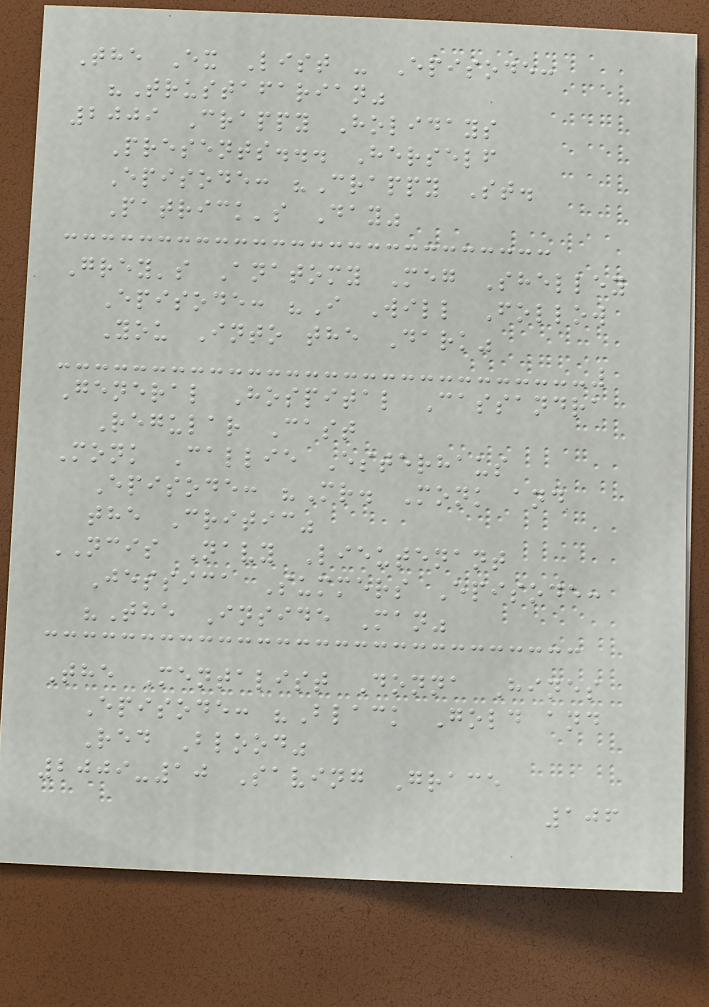The Ex List - Episode:
"Trustafarian"
2009 Crappy Holidays
Presents... Herself
Episode: "Crappy St.
Patrick's Day"
Grey's Anatomy Meg Shelley
Episode: "I Will Follow
You Into the Dark"
General Hospital Cassandra
Regular Cast
Monk Callie Esterhaus
Episode: "Mr. Monk and
the Critic"
NCIS Navy Lieutenant
Jessica Summers Episode:
"The Inside Man"
The Mentalist Donna Hines
Episode: "Black Gold and
Red Blood"
2009-10 Saving Grace
106
